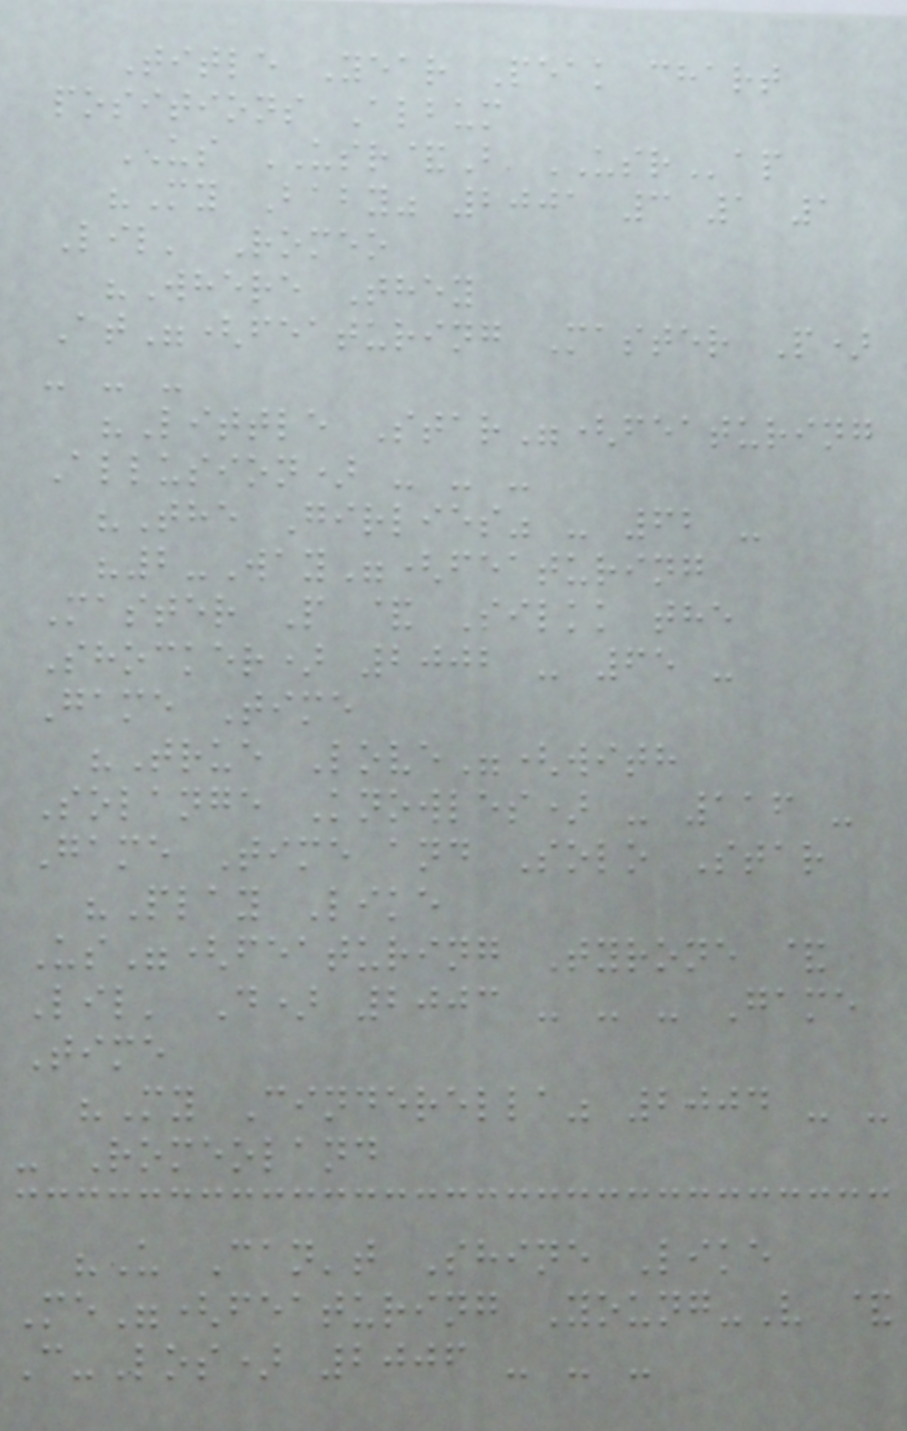Title Year Peak chart
positions Album
US USR&B USRap
"My Baby" 2001 3 1 1
Lil' Romeo
"Where They
At"(featuring Master P)
- - -
"Little Star"(featuring
Allusion) - - -
"The Girlies" - 62 -
"2-Way"(featuring
Master P & Silkk the
Shocker) 2002 - 65 -
Game Time
"True Love"(with
Solange Knowles) - 116 -
Game Time and Solo Star
"Play Like
Us"(featuring Tyrone &
Lil' D) 2003 - - - Game
Time
"My Cinderella" 2004 - -
- Romeoland
"U Can't Shine Like
Me"(featuring Young-V &
C-Los) 2006 - - -
